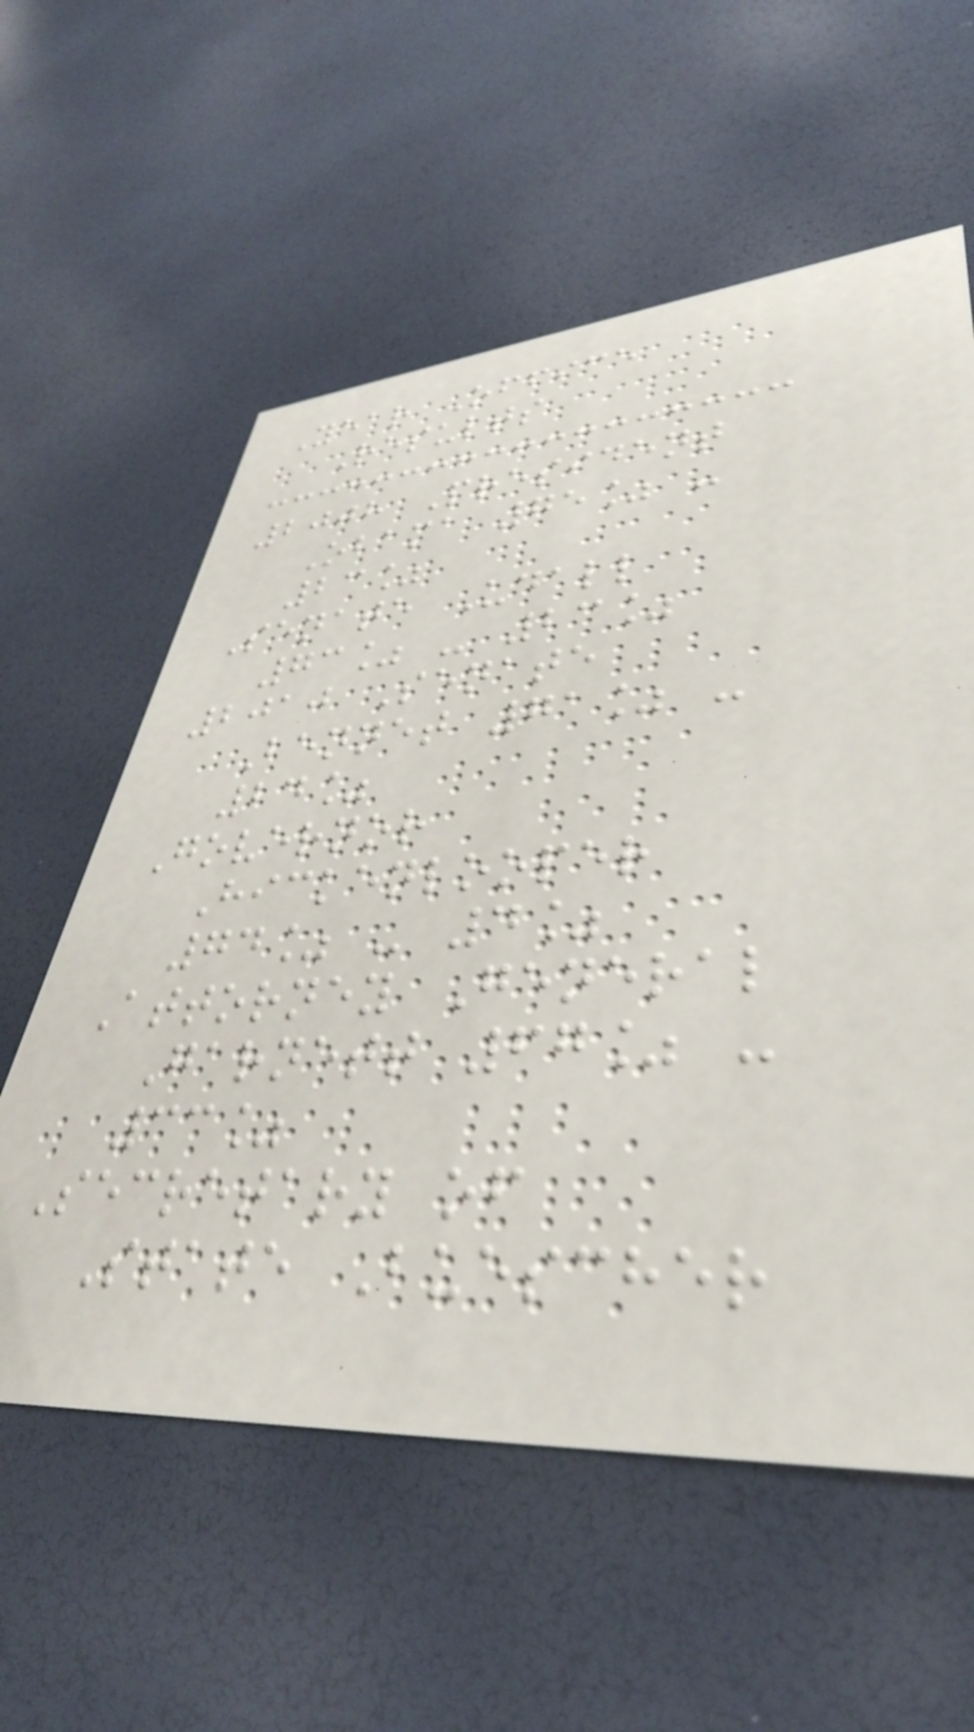Year Office
Results
2008 President
Obama 75% -
23%
Senate Udall
73% - 23%
2010 Senate
Bennet 71% -
24%
Governor
Hickenlooper
74% - 4%
Attorney General
Garnett 67% -
33%
Secretary of
State Buescher
